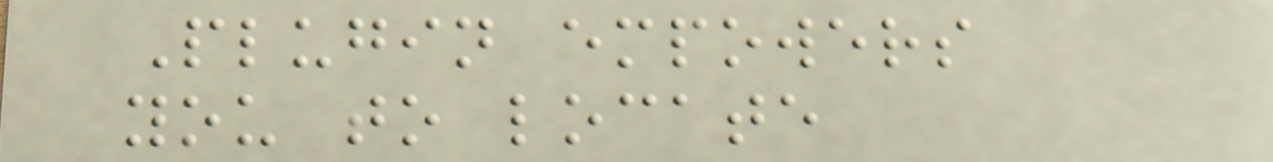Plugin empowers
you to locate
